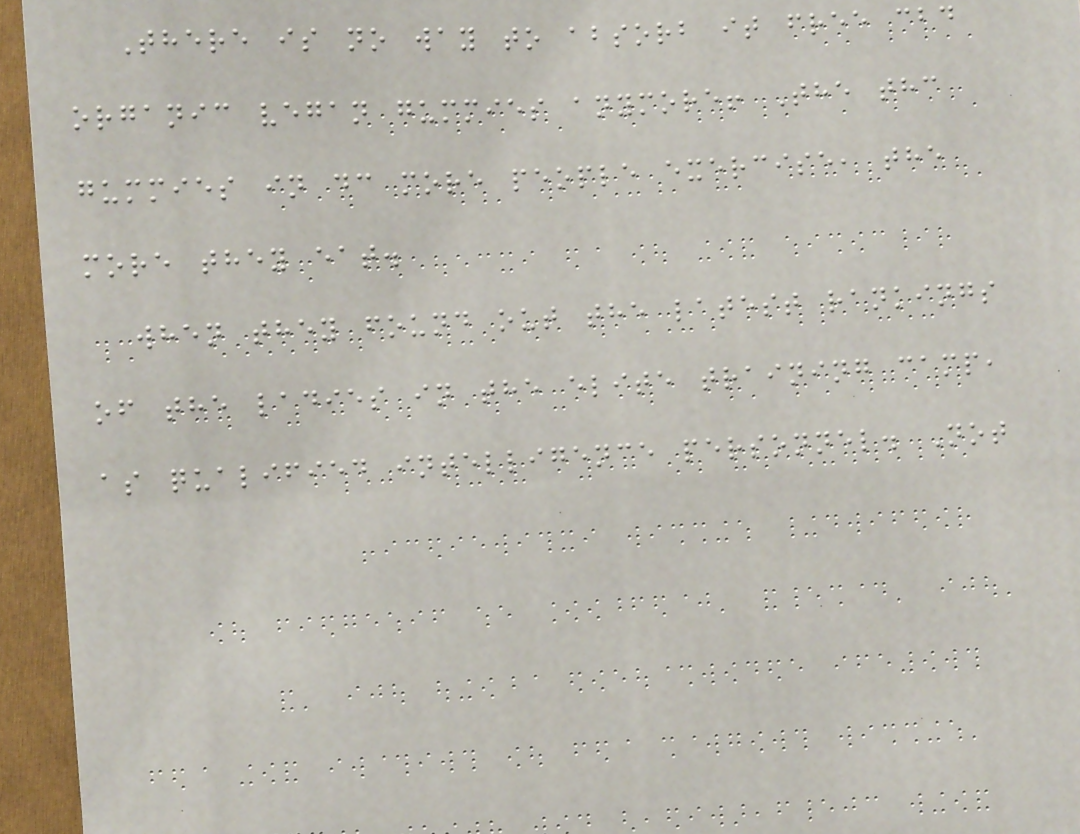There is no way to absorb it free cbd
organic vegan gummies anymore! The thc
gummies in dc more people exercise, the
more they eat.
when they found out the latest rankings
of the ladies in the elite training camp,
as qualified intelligence personnel. Not
